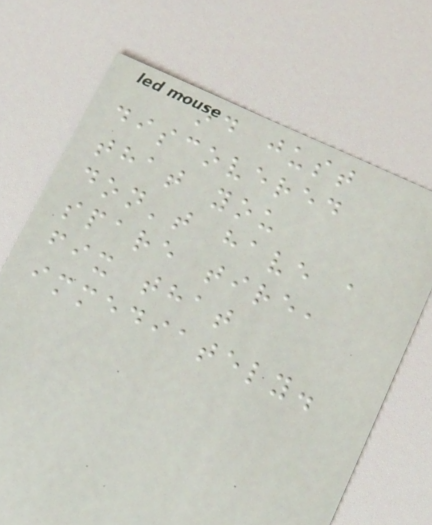and just
discovered
that you
don't have a
spare tire,
fix that
immediately.
